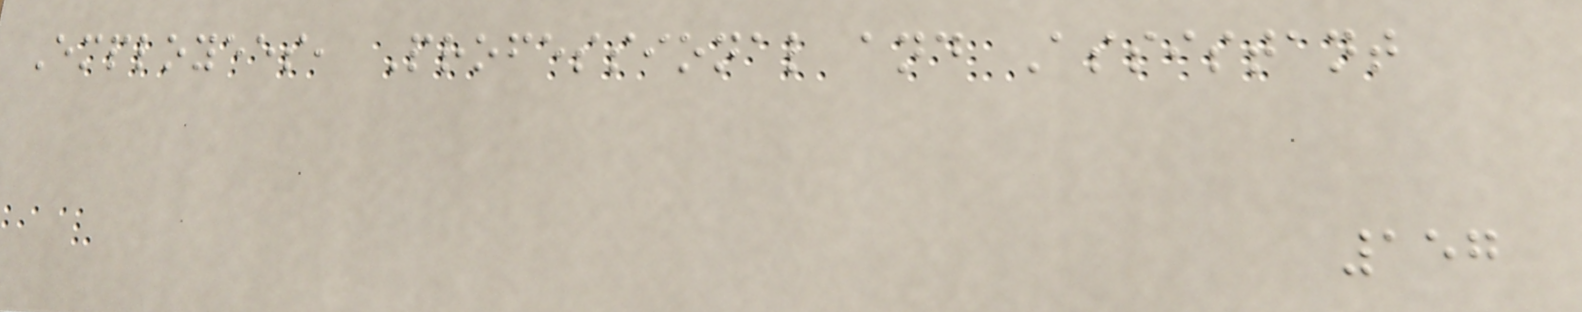Employees, Professional and Assistant
157
